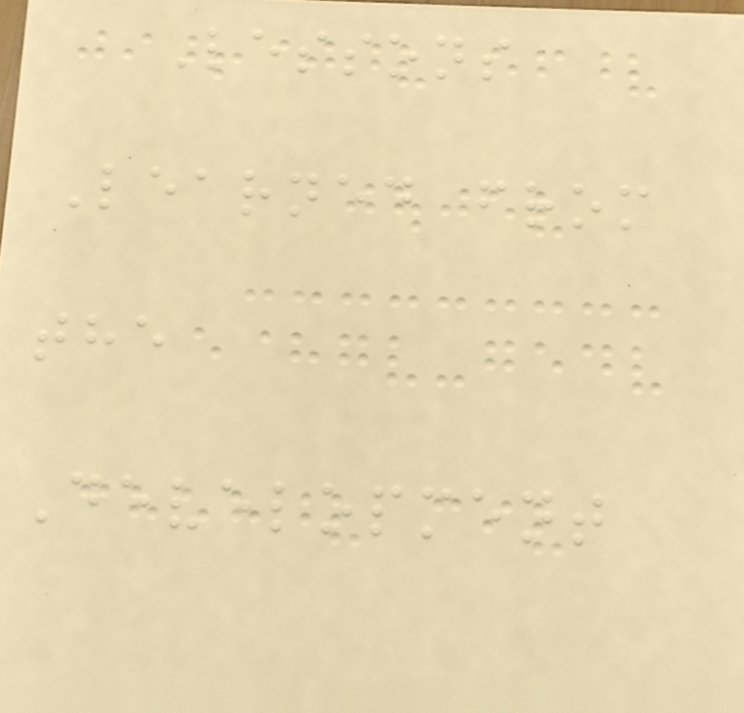Lessons
Learned from
the
Development
